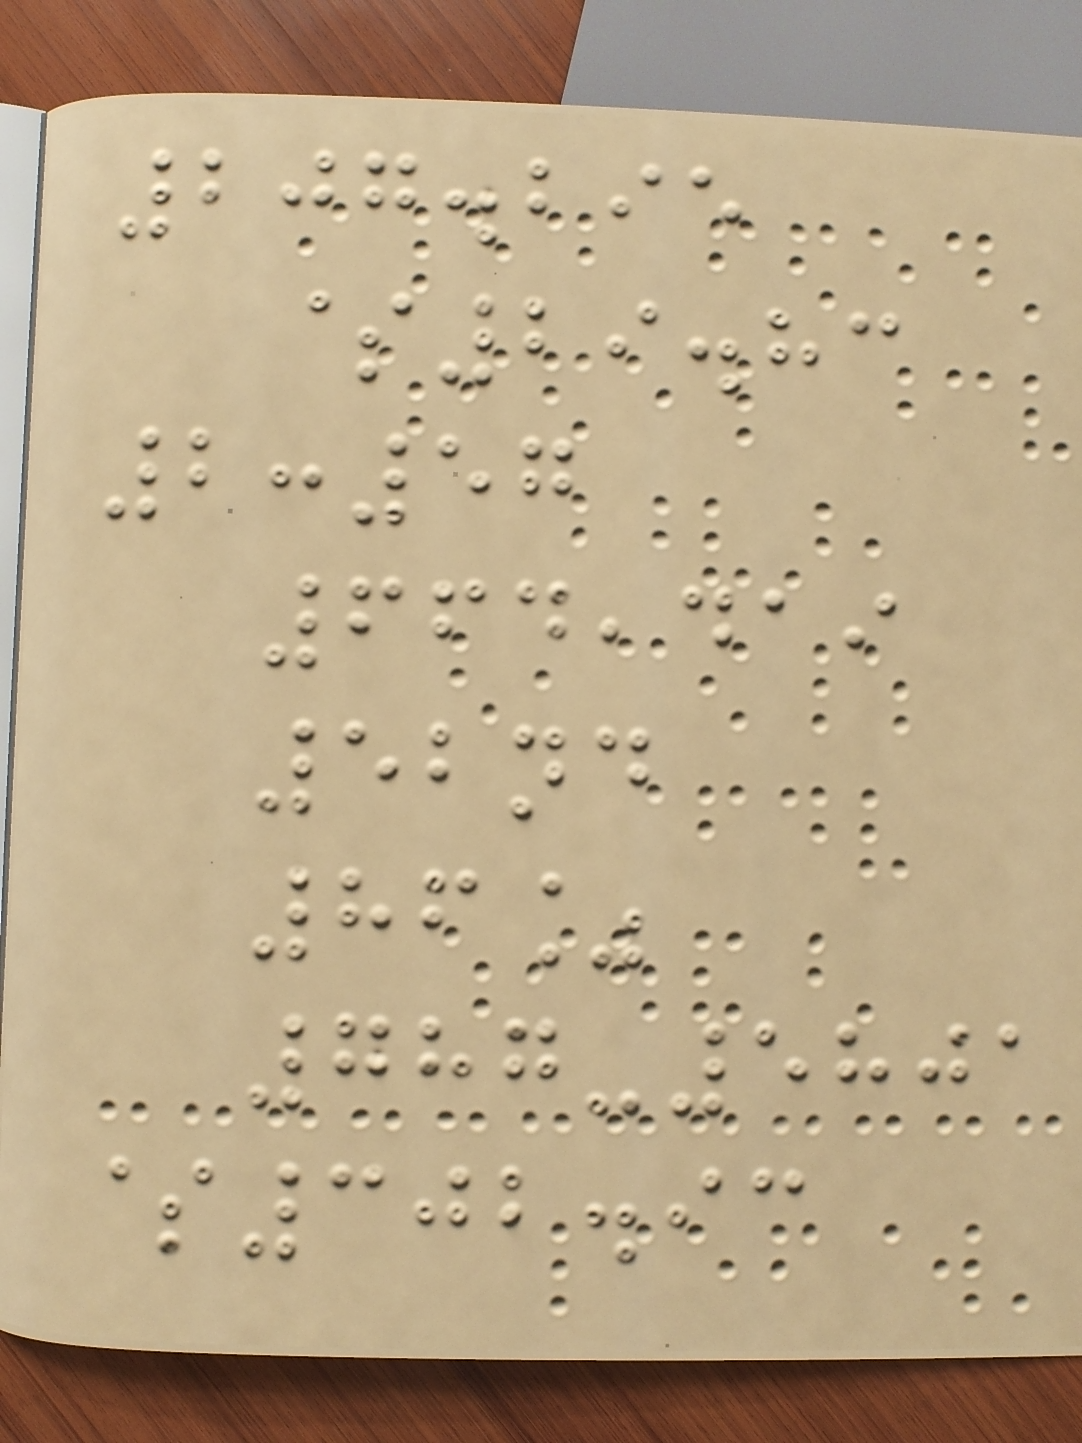207.295
$29.83
2:57
664,419
52nd
86%
787-5801
$302.93
